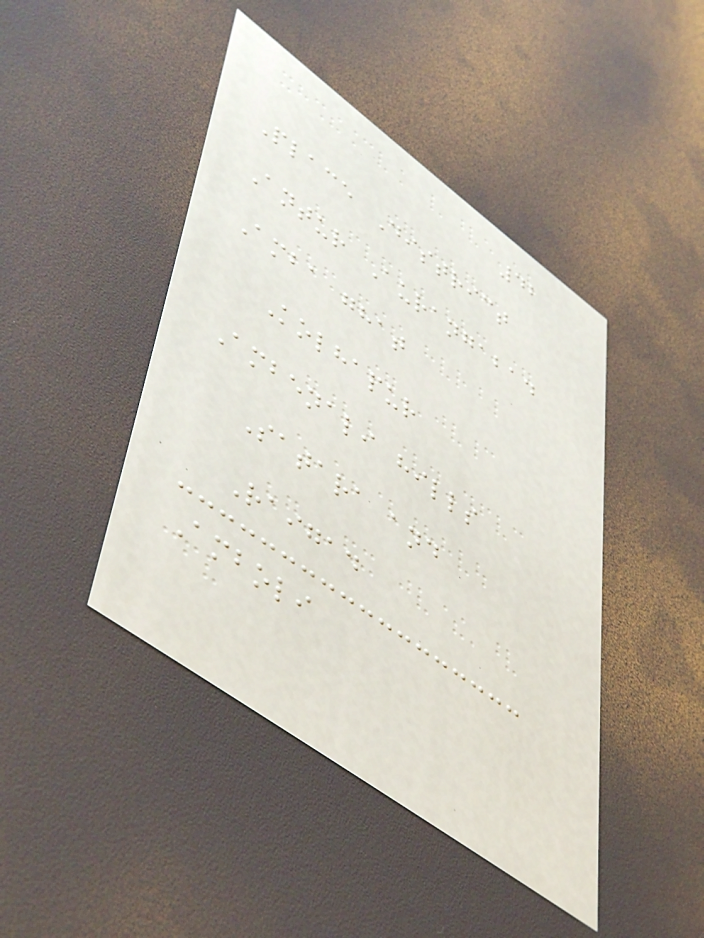42
Place District
Antur Aurangabad
Amba ghat
Kolhapur
Ambenali hills
Satara and
Raigad
Amboli
